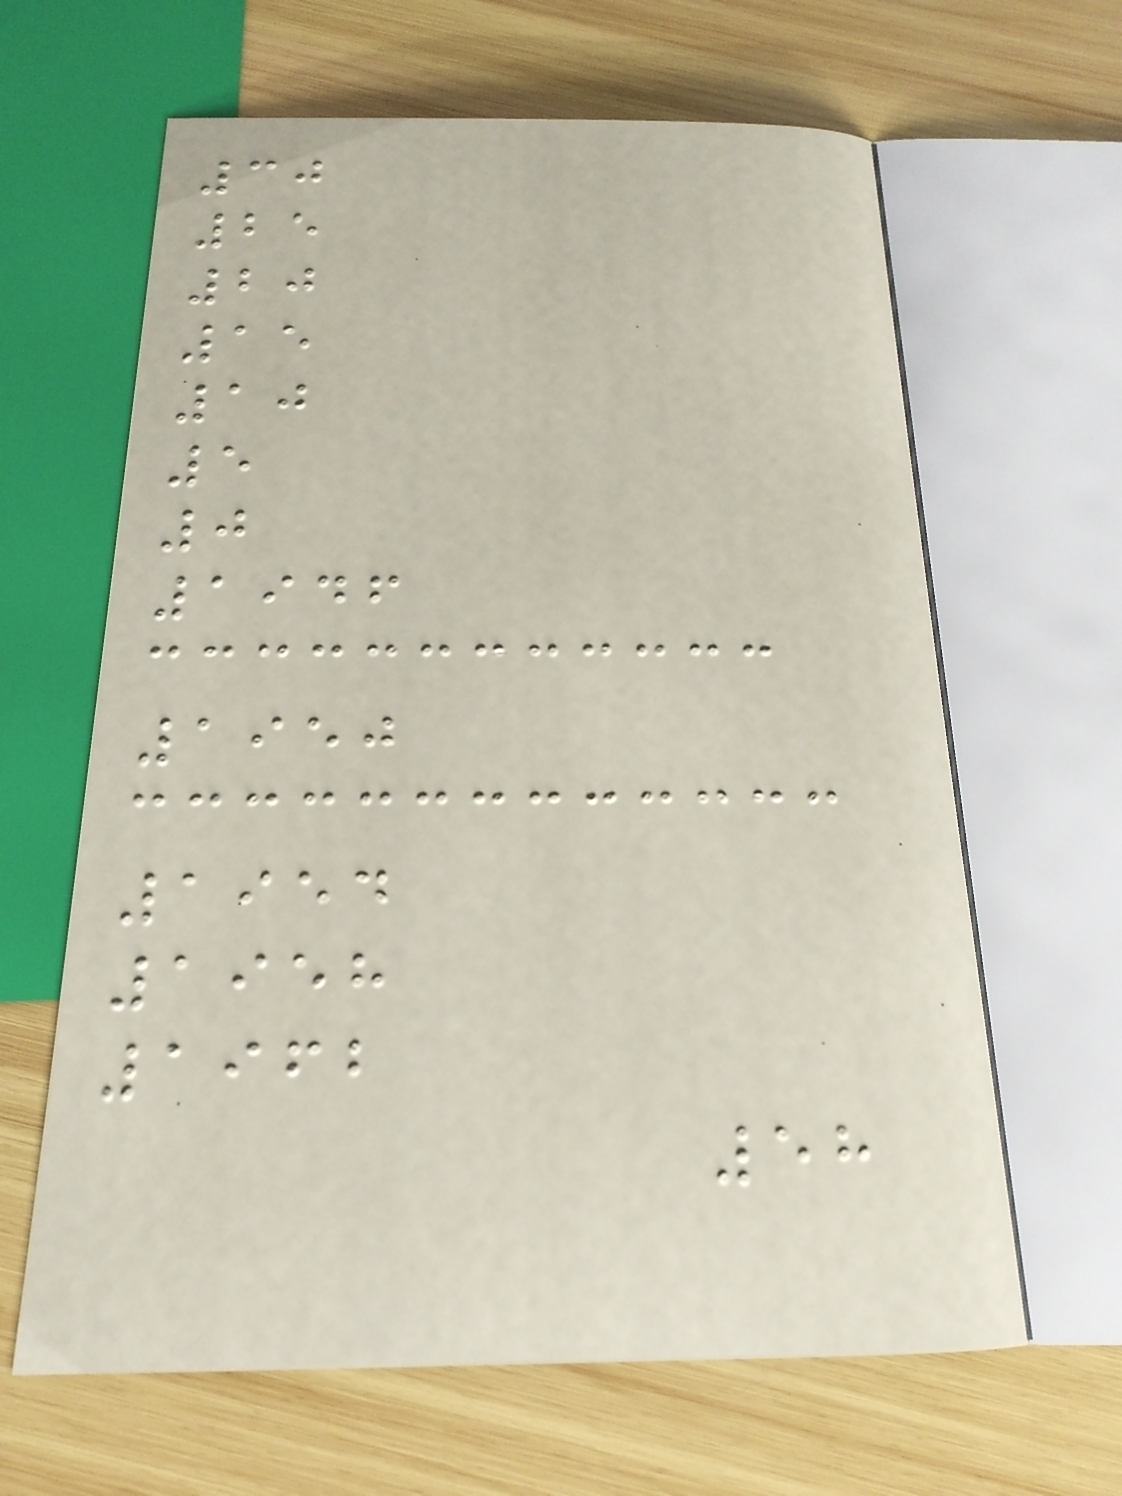30
25
20
15
10
5
0
1946
1950
1954
1958
1962
58
